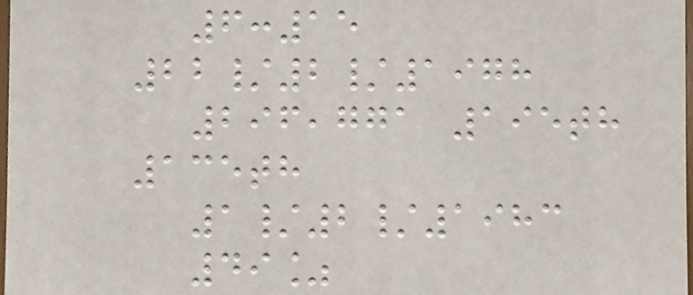6:15
22/2/1978
296,771 195th
135th
1/2/1983
49%
